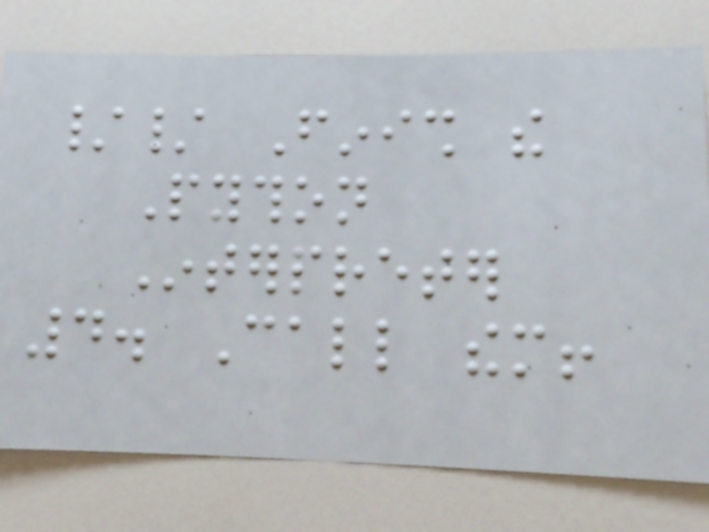// Finish the
Python
Interpreter
4. Call them!
